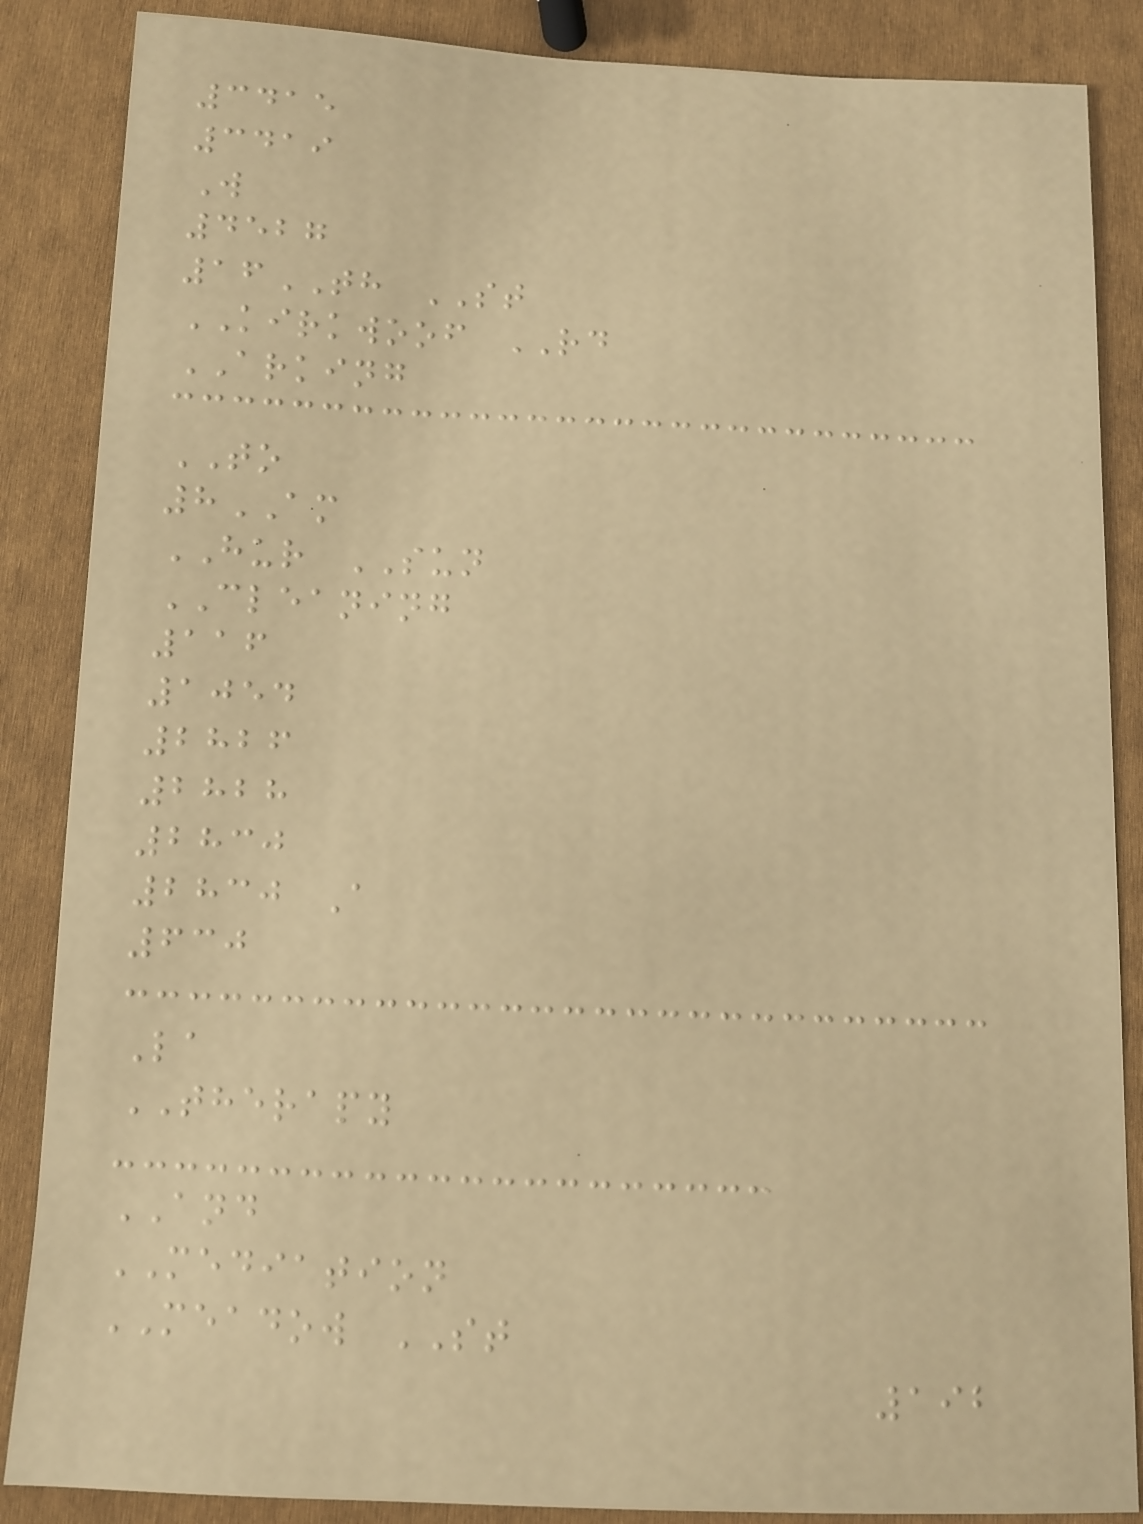3415
3419
W
4527
16TH ST
KIRKWOOF RD
ARKING
TO
8AM
HUR SUN
CLEANING
116
1054
2826
2828
2830
2830 A
630
La
THERAPY
AND
MEDIATION
MEADOW ST
192
